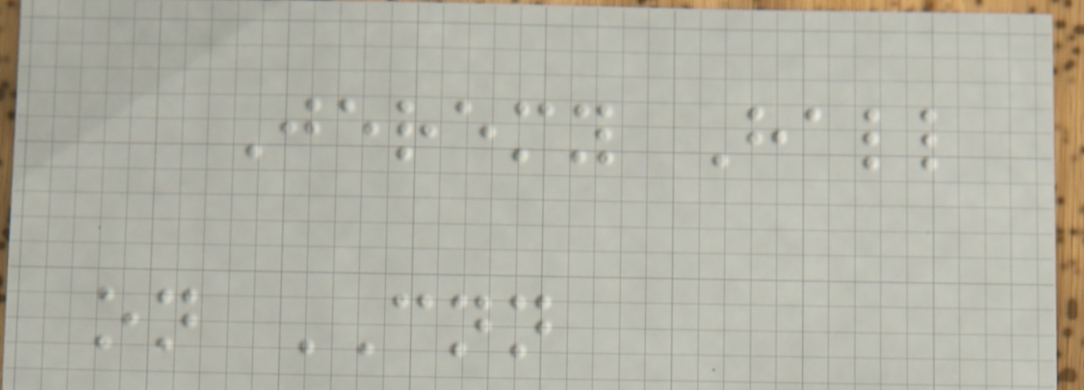Jeremy Hall
on CNN
